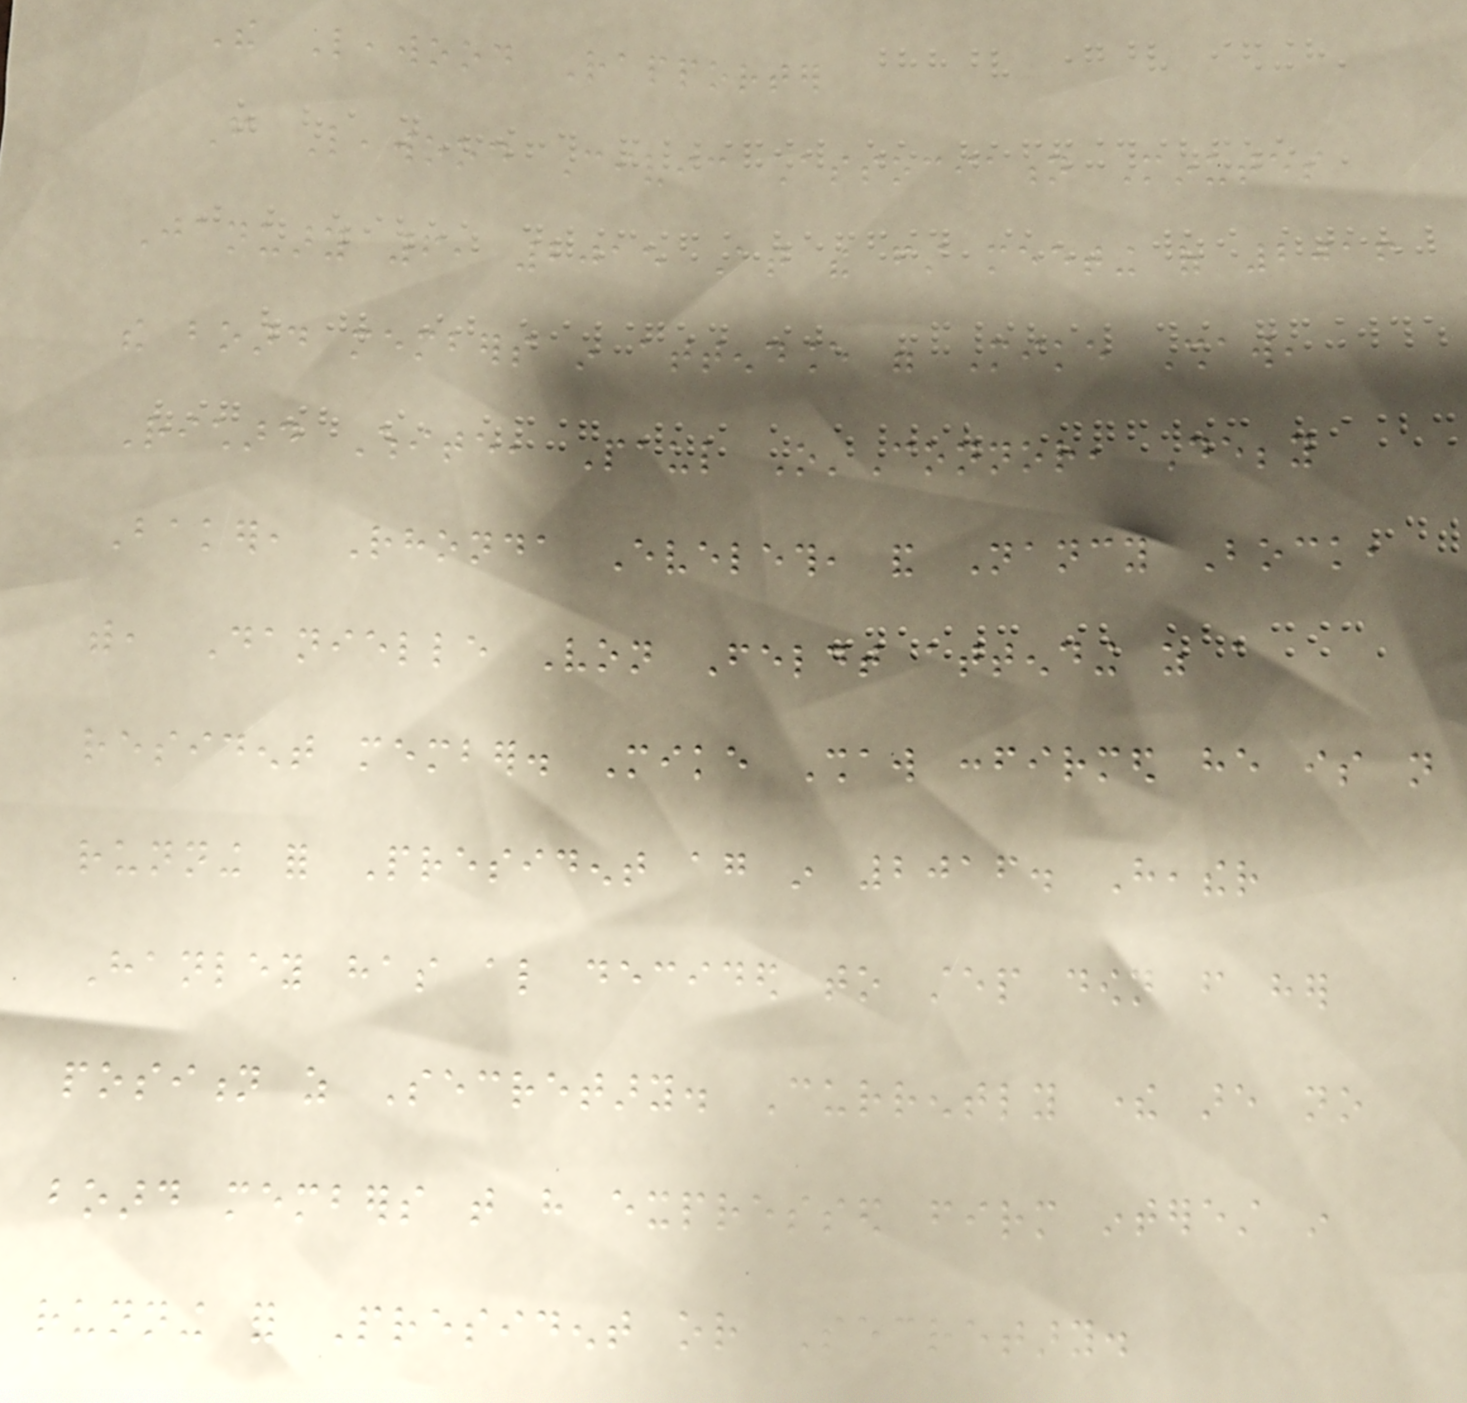The Leawood Rapporter
From Leawood Civic Association Minutes
January 6, 2015 At the first meeting of 2016
the board members in attendance were Mike Shaw,
Richard White, Paul O'Connor, Debby
Baker, Rhonda Eveleth, and Nancy Bock,
with, Danielle Von Feldt attending as a
resident member. Mike Shaw confirmed he is not
running for President again in 2016. Heather
Hanley has also decided to step down from her
position as Secretary. Currently there are no
board members that have expressed firm interest in
running for President or Secretary.
